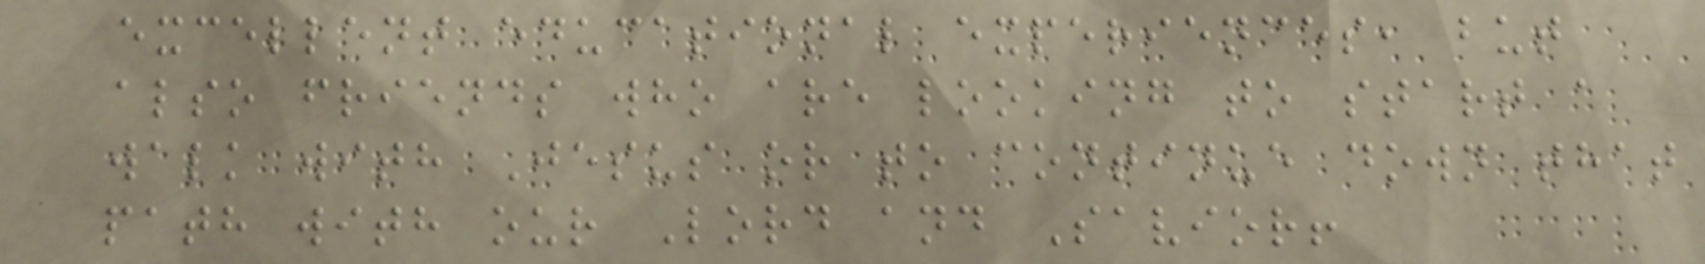excellent educational experiences, but
also friends who are looking to start a
walk with Jesus or to continue down that
path with our Lord and Savior!
